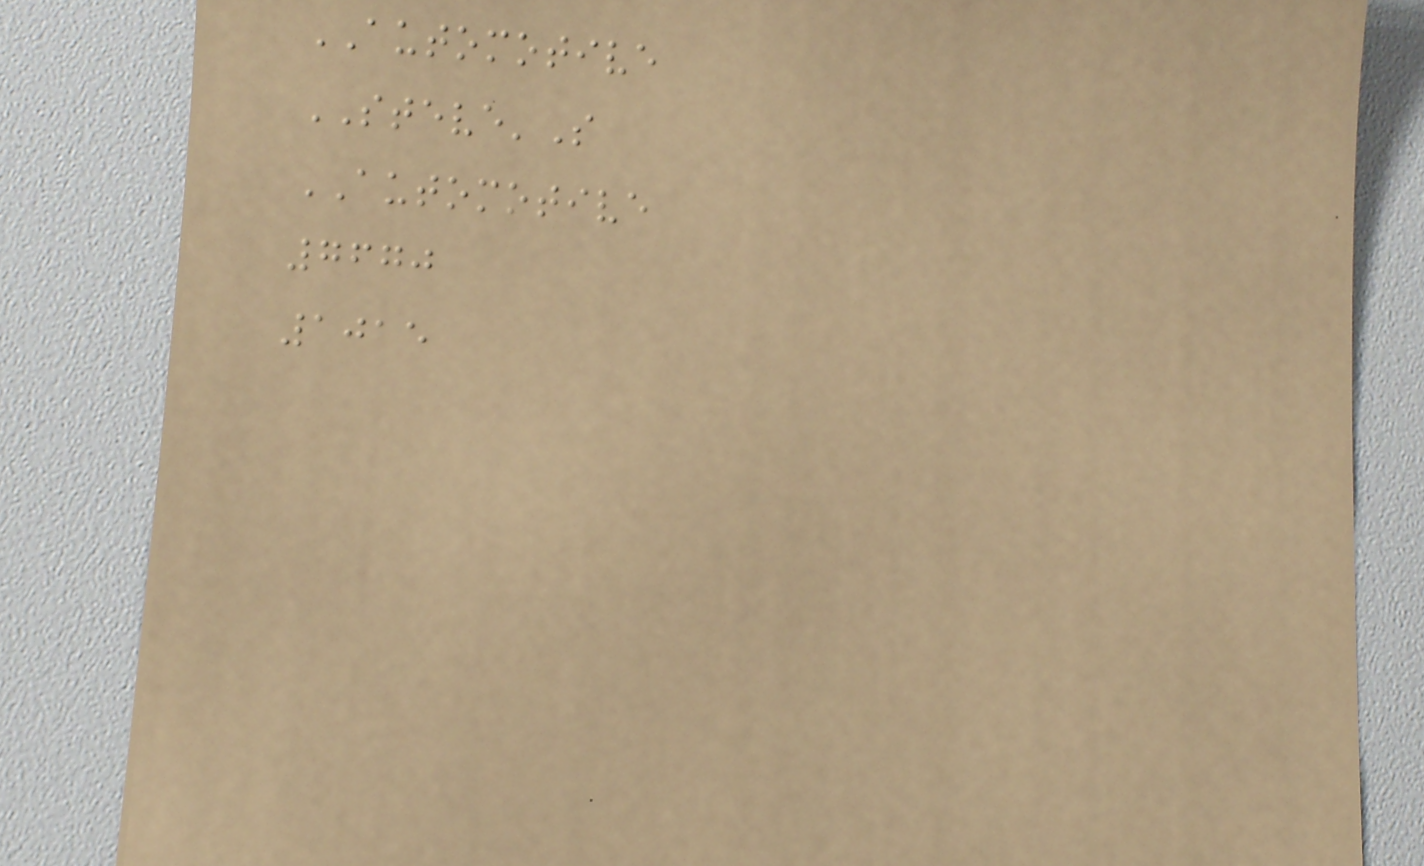AUTOMOTIVE
STEVE'S
AUTOMOTIVE
7670
1015
